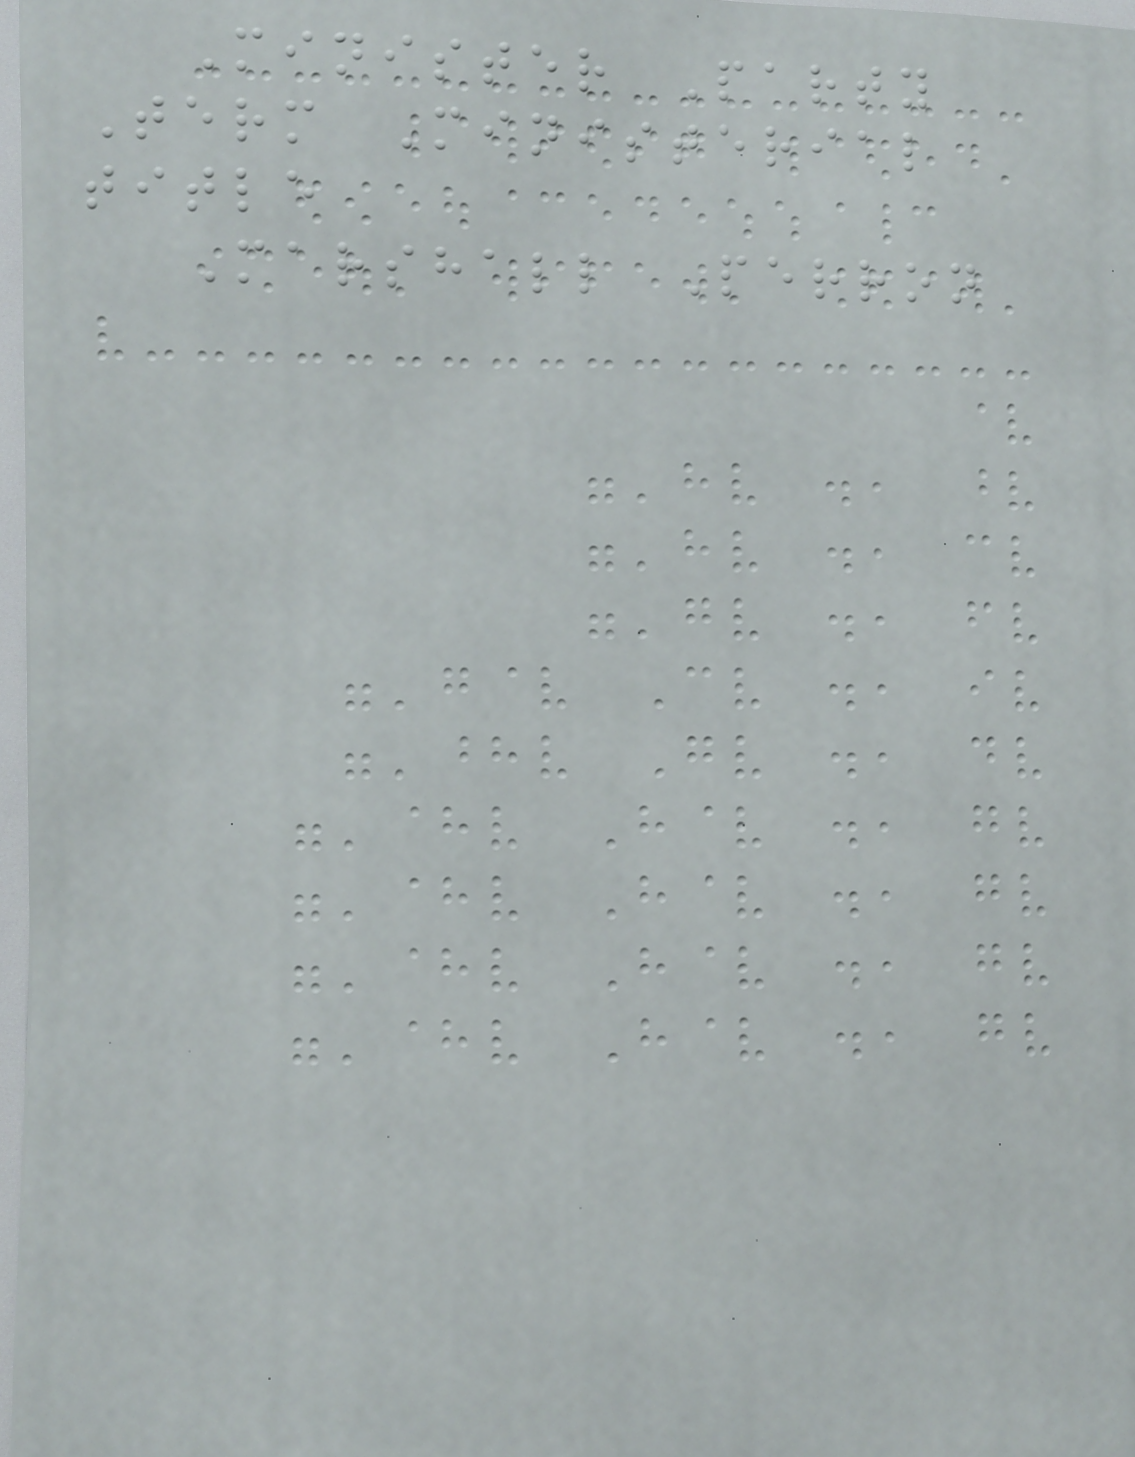Minister Party
Term Ministerial
title
Marshall Perron
